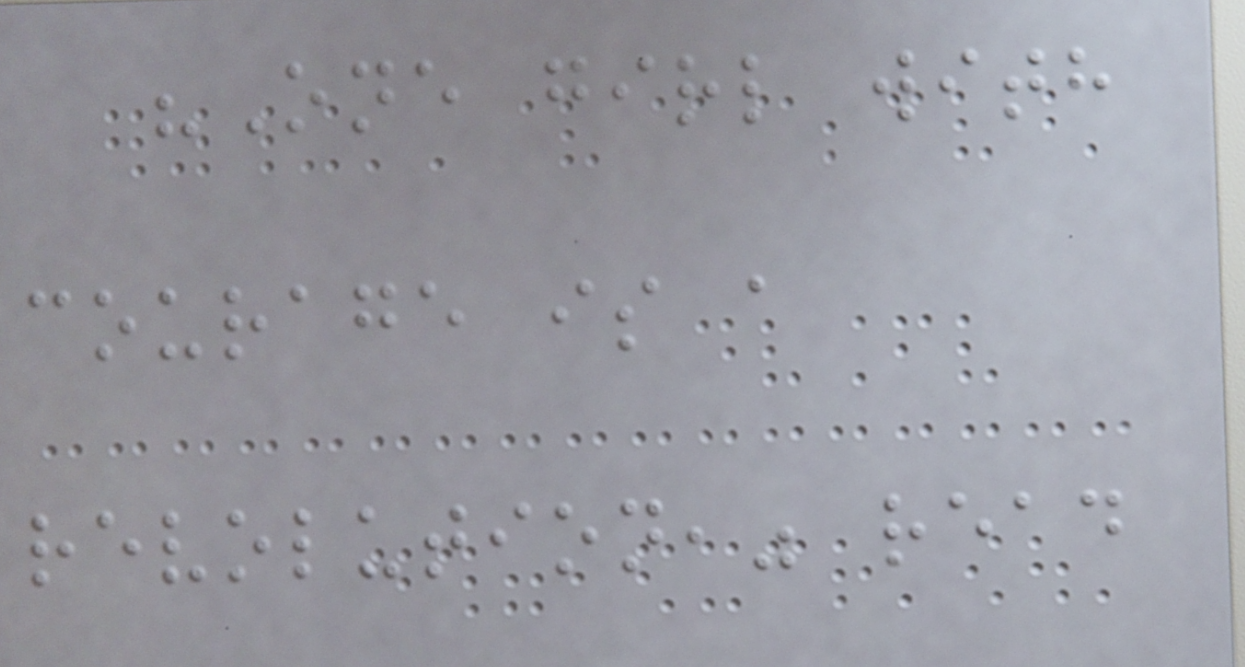"One girl with
courage is a
revolution," read
